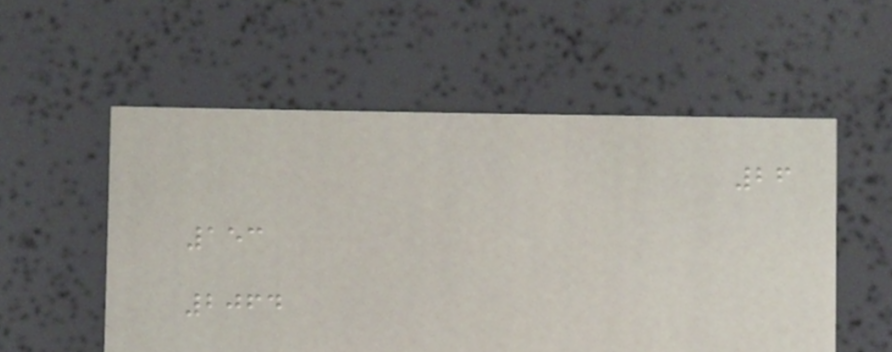26
153
2064
